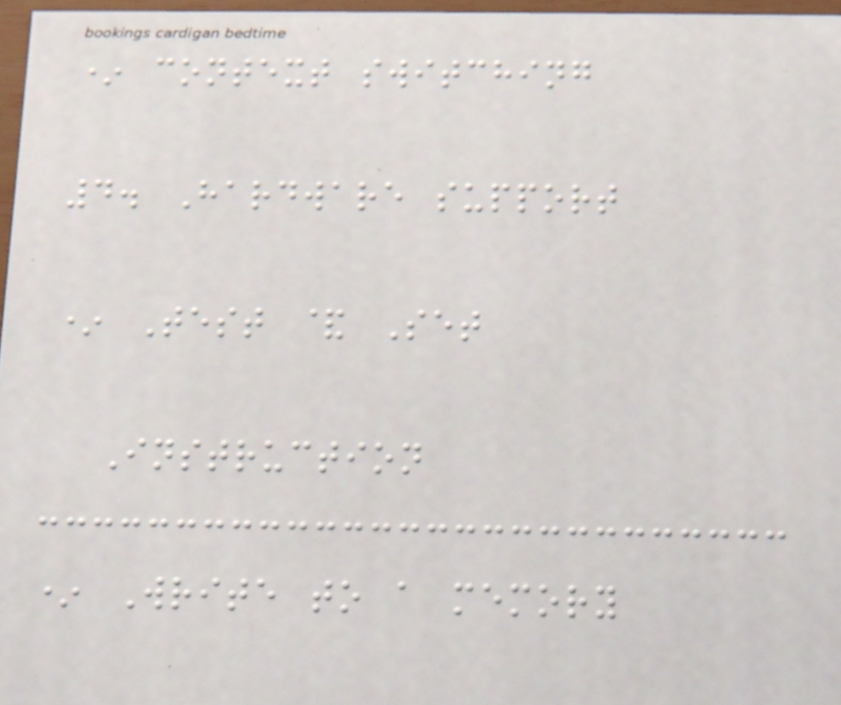* context switching
4. Hardware support
* Test & Set
Instruction
* Write to a memory
